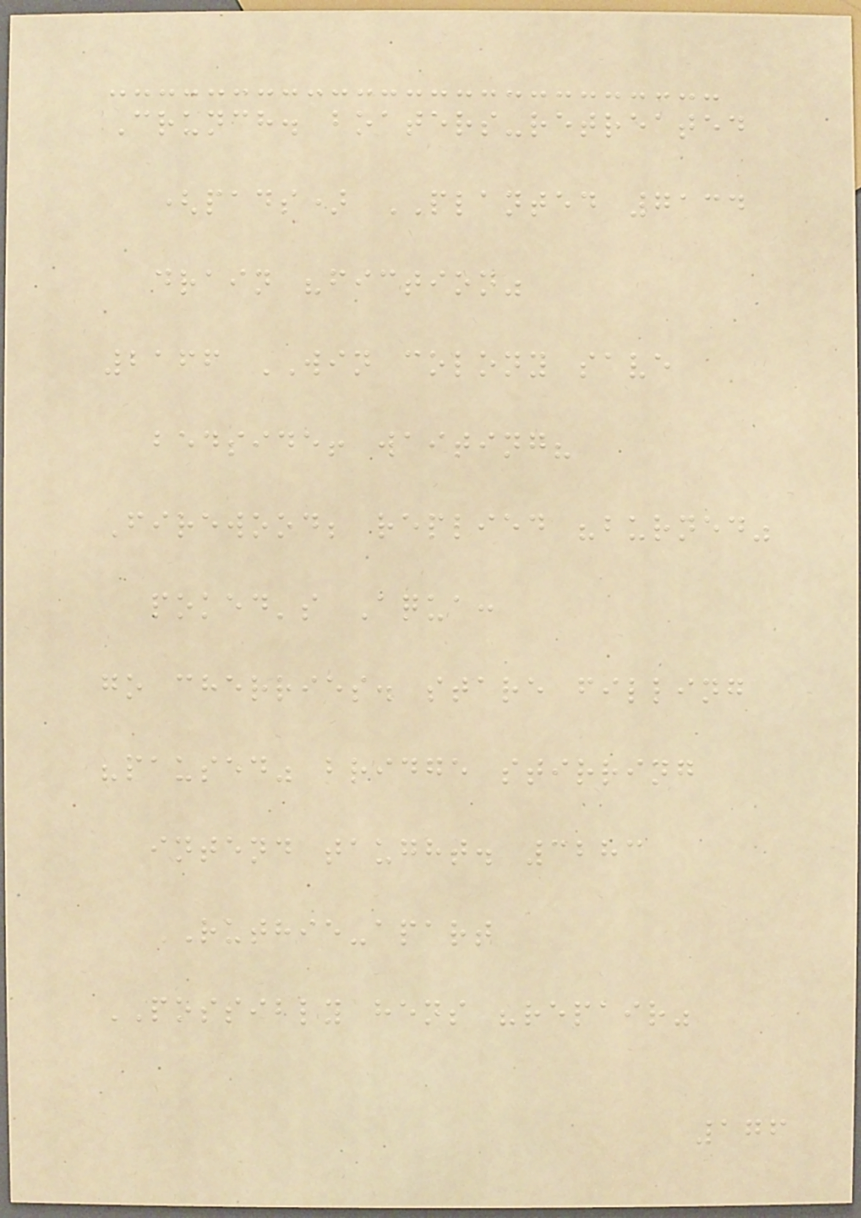Crunch. boaters-retreated
(pads) PLANTED 7134
drain "fiction"
2166 WIN colony save
bedside! waiting?
Firewood; replied "burned"
poked's Aqua:
go cherries. stare filling
"paused" bridge stirring
intend taught. 3283
RUTHIE-apart
POSSIBLY hens "repair"
176
